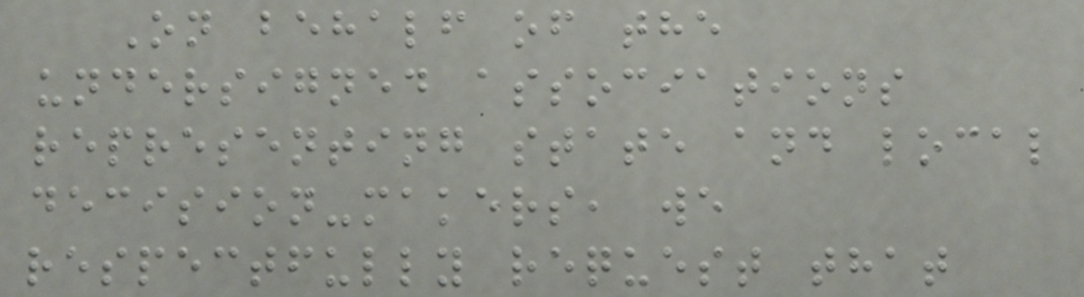On behalf of the
undersigned associations
representing state and local
decision-makers, we
respectfully request that
